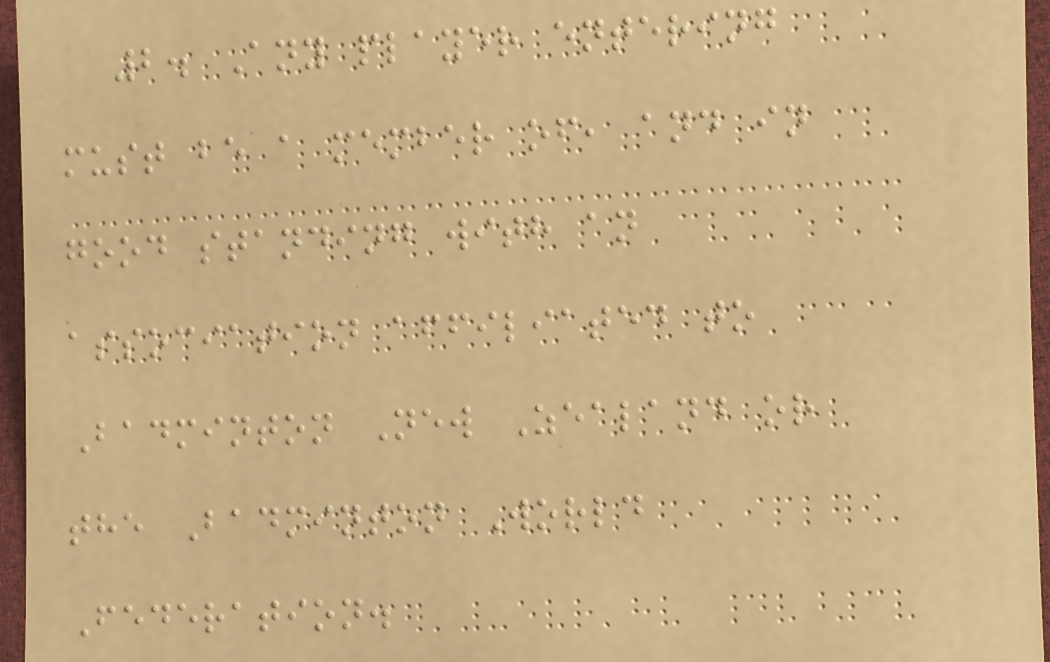2. Any player entering
must be a member of, and in
good standing with an
association affiliated to
Badminton New Zealand or
the Badminton World
Federation.
